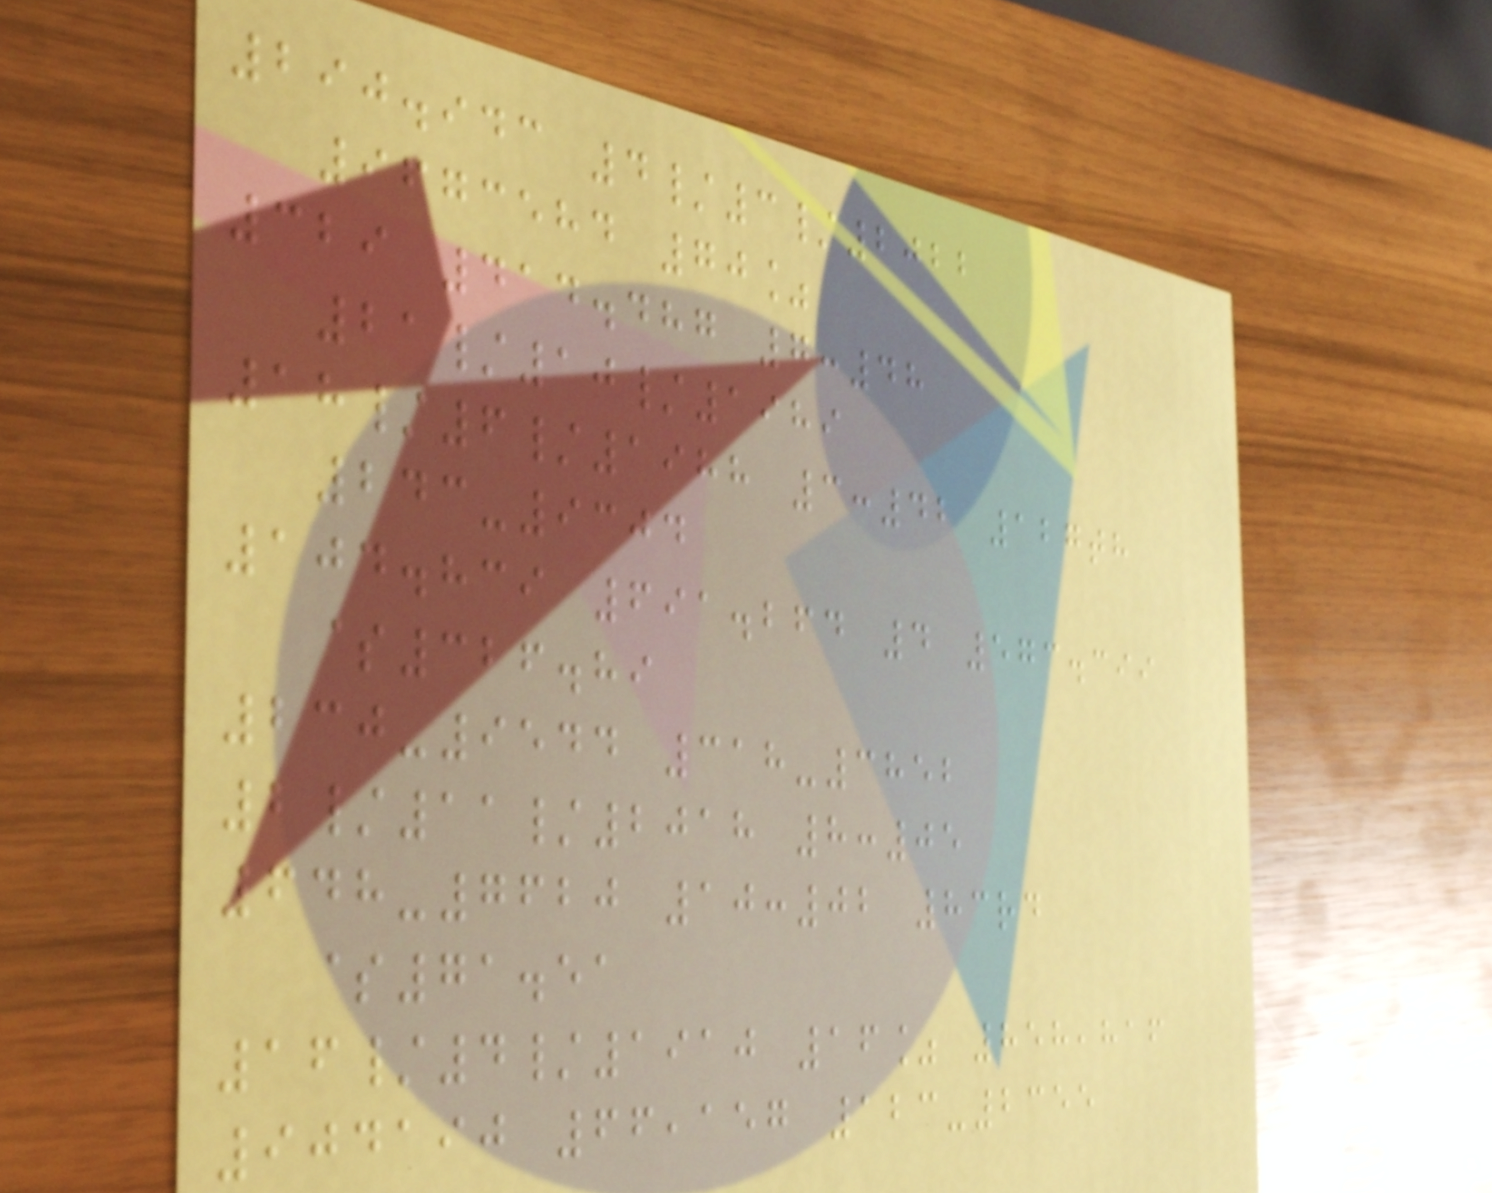290.943 4/3/2022
9673584 70%
329 414.487 7:48
21/10/1989
18/6/1988 3:42 127th
243-9304
104.839 691.264 4 573.399
$326.89
230-9544 318-3852
2/11/2018 8:05
648-7620 10:02 83rd
$71.51
16/4/1910 16% 858,816
904190 66,157 123-2355
